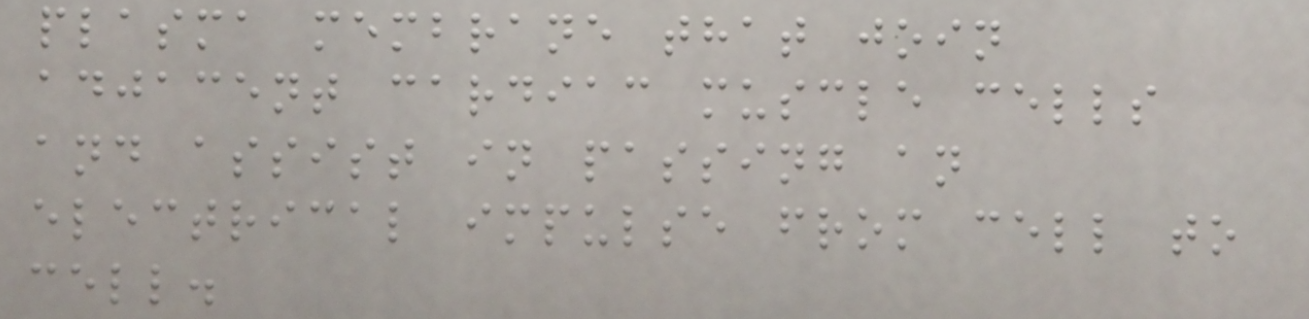plasma membrane that join
adjacent cardiac muscle cells
and assist in passing an
electrical impulse from cell to
cell.
